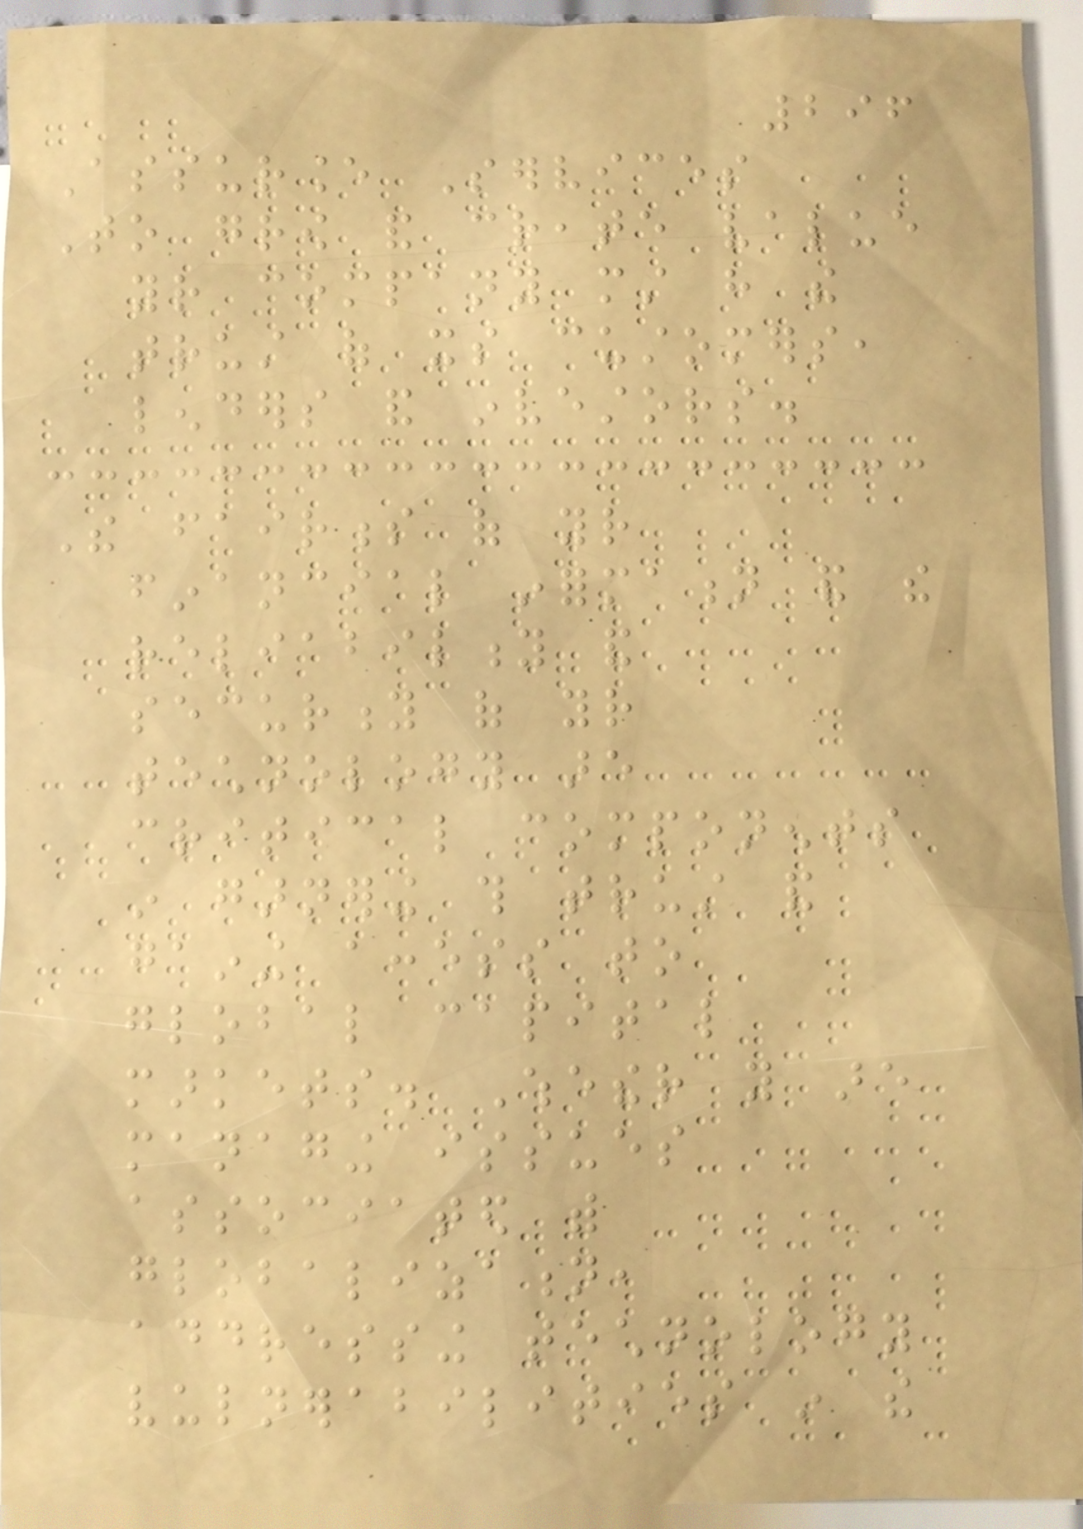296
Assurance Services
To grow and create value
your company must have the
trust of its customers,
lenders and investors.
The fairness of your
financial information and the
reliability and
security of your
technology are
critical components
in garnering this trust and
gaining access to
global capital
markets. Whether you are
managing issues
associated with
globalization,
addressing technology
vulnerabilities in the
